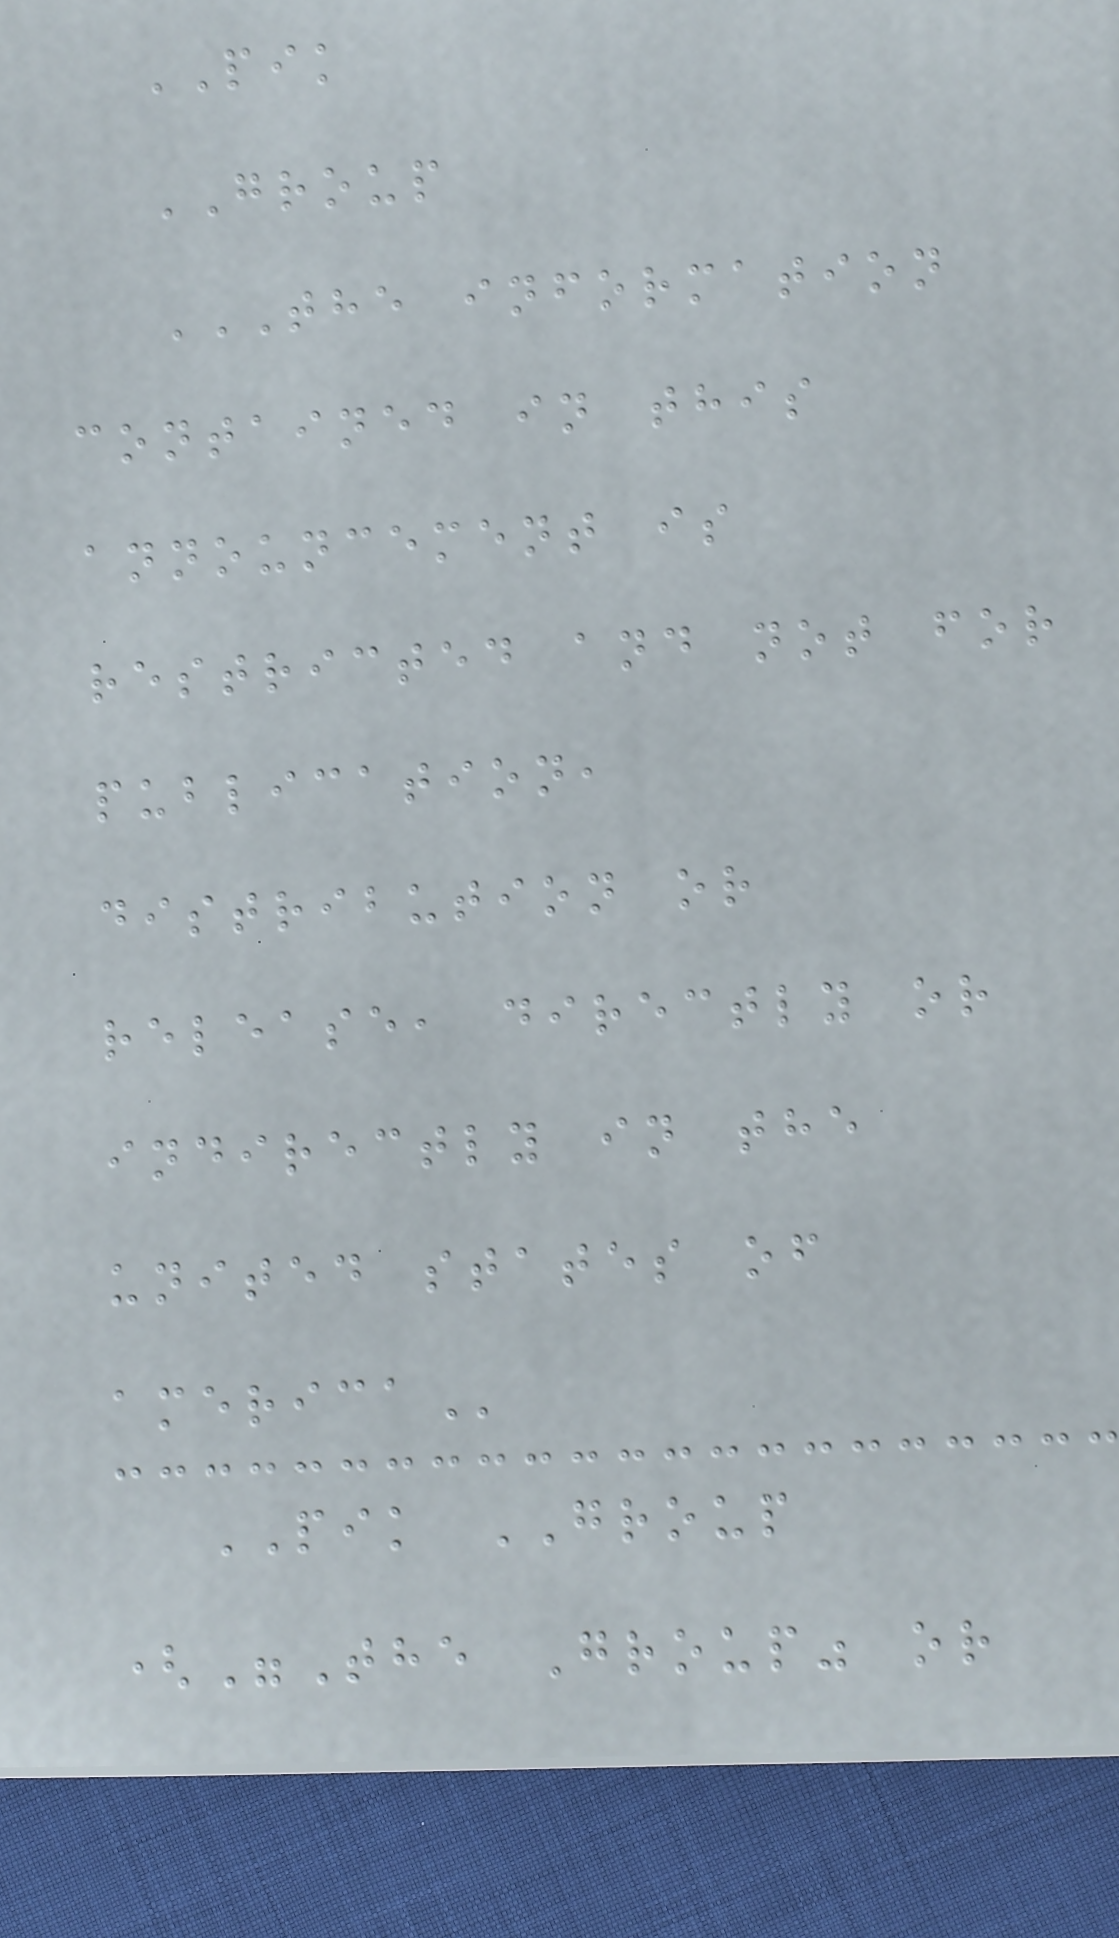PIK
GROUP
THE INFORMATION
CONTAINED IN THIS
ANNOUNCEMENT IS
RESTRICTED AND NOT FOR
PUBLICATION,
DISTRIBUTION OR
RELEASE, DIRECTLY OR
INDIRECTLY IN THE
UNITED STATES OF
AMERICA
PIK GROUP
("The Group" or
